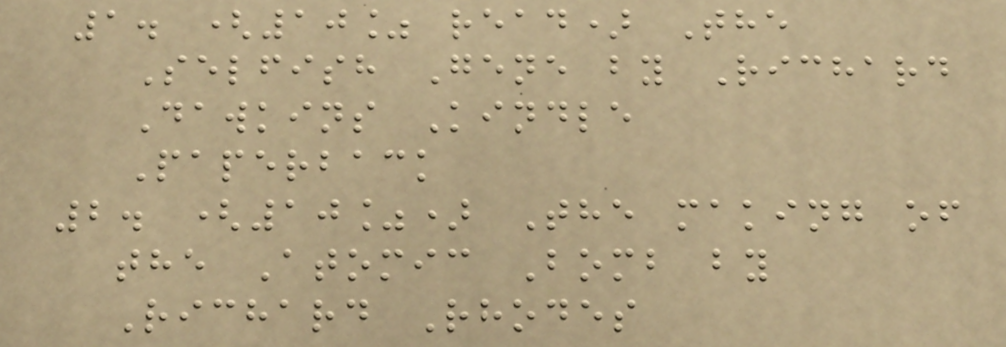1. (10% read) The
Selfish Gene by Richard
Dawkins Kindle
Paperback
2. (10%) The making of
the Atomic Bomb by
Richard Rhodes
